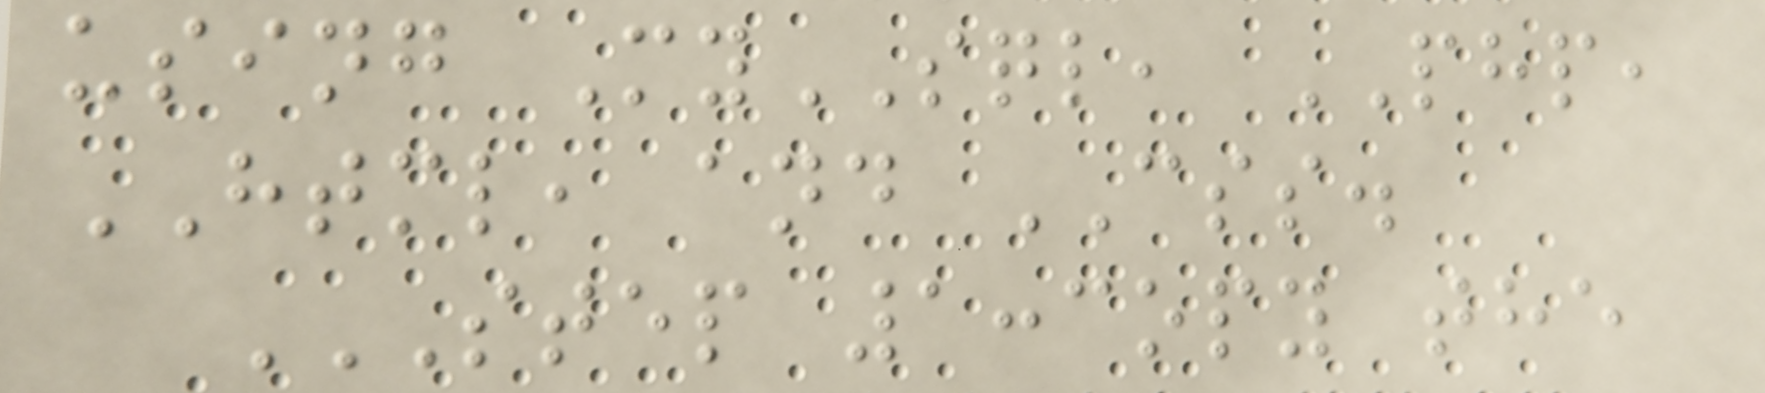using MySQL, PHP,
HTML, and CSS.
STEP 1:COPY THE
